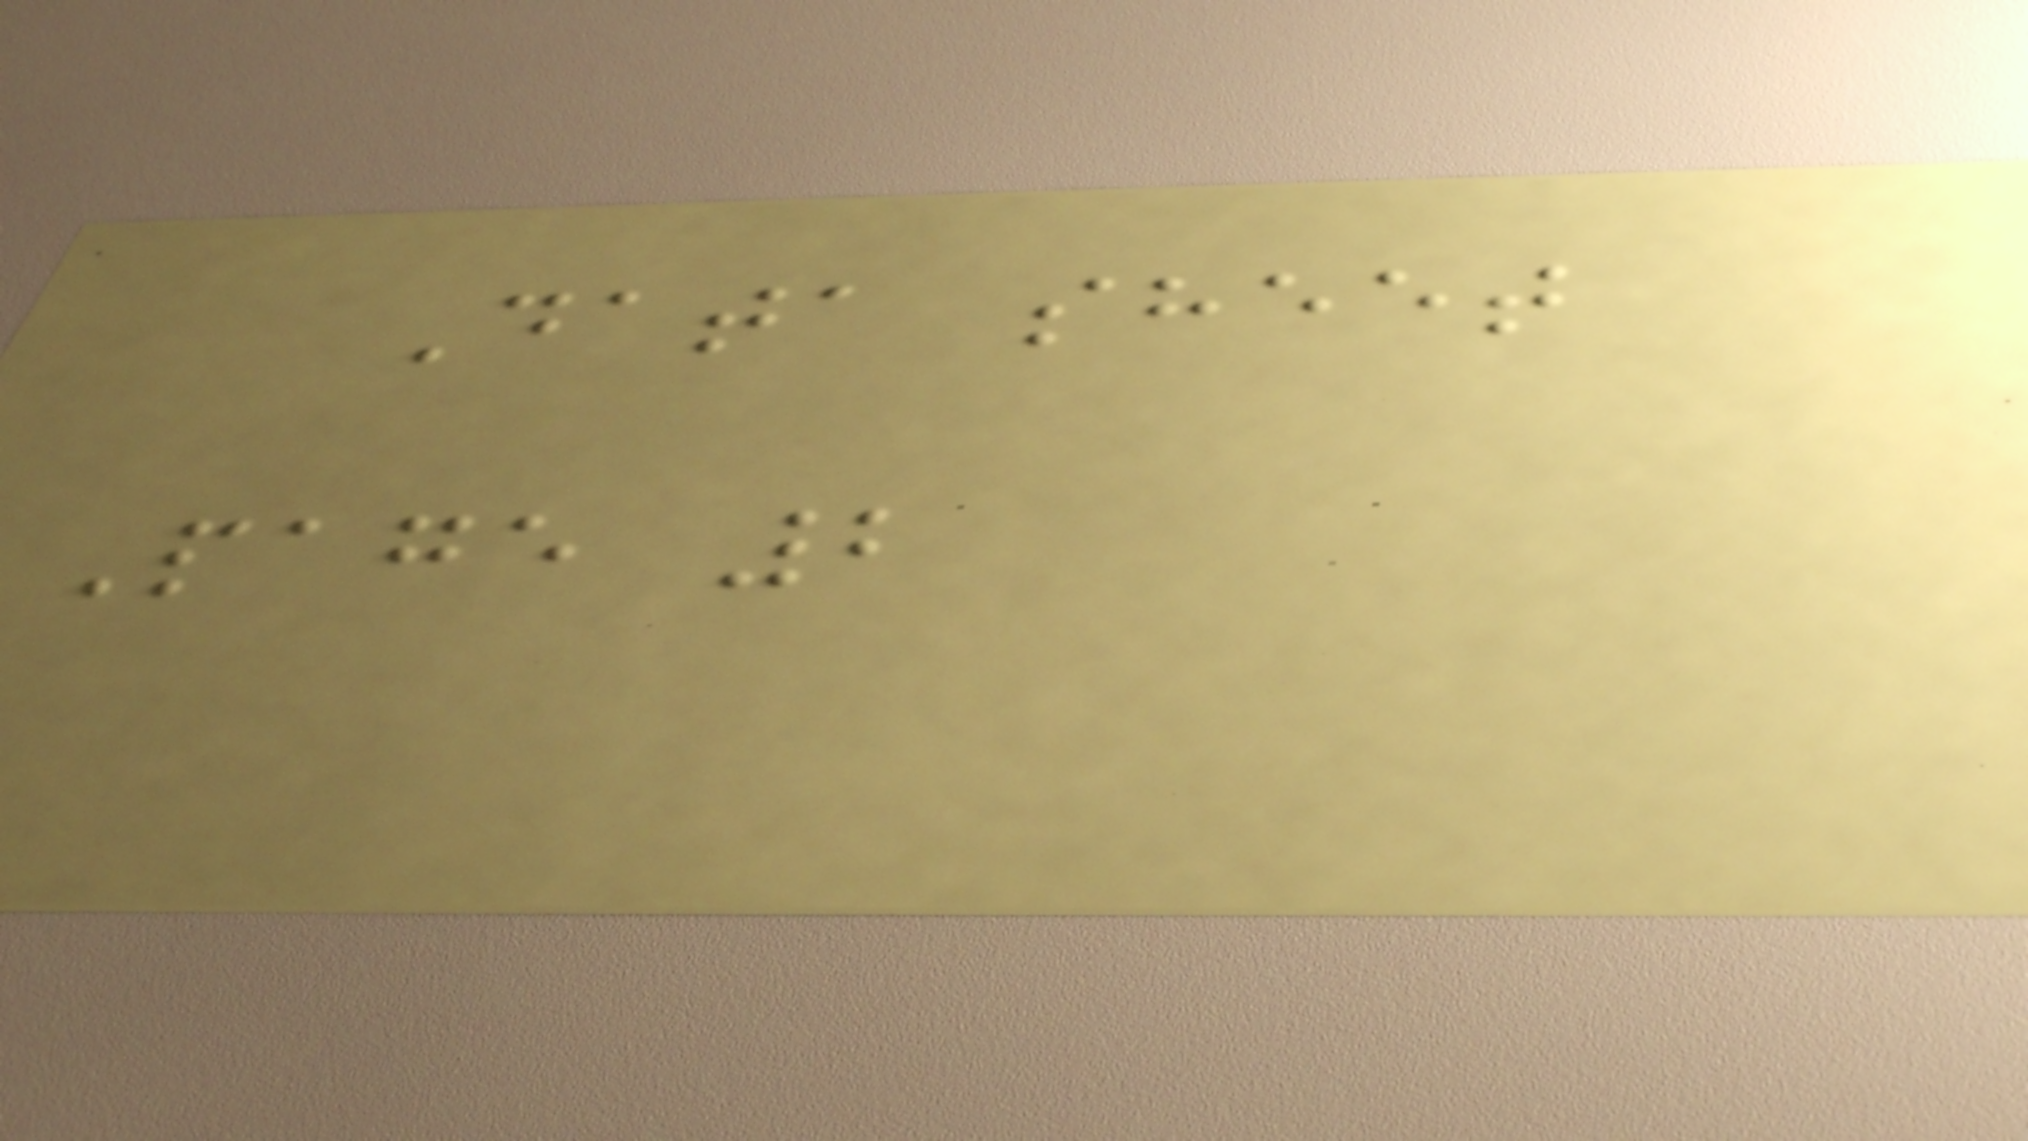Data sheet
Page 2
